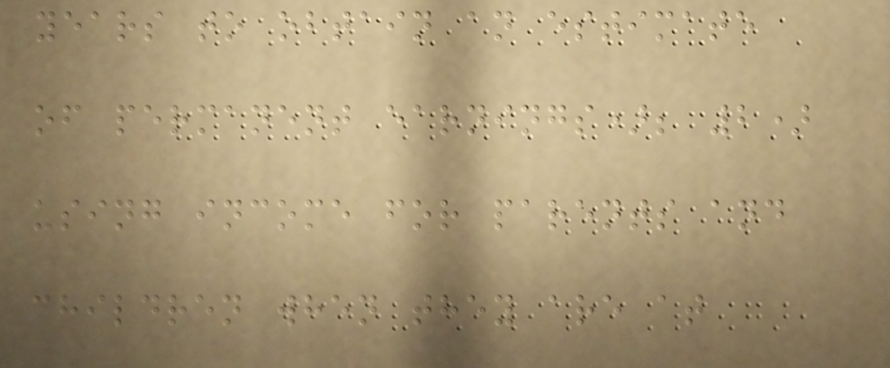years to obtain an estimate
of permanent earnings); 2)
using income for parents and
children when they are at
